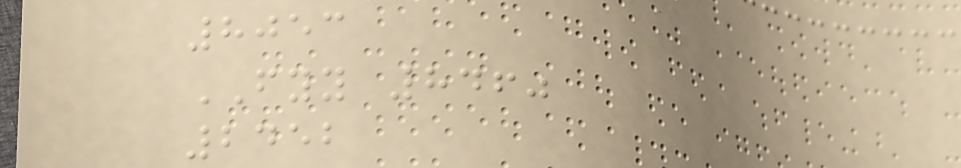8053
FYY 8460
2452
